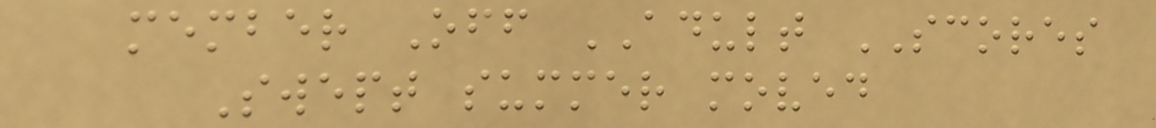member Off ADULT SCORES
Swept summer moved
